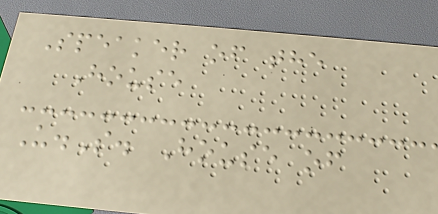Speaker of the
House
U.S. House of
